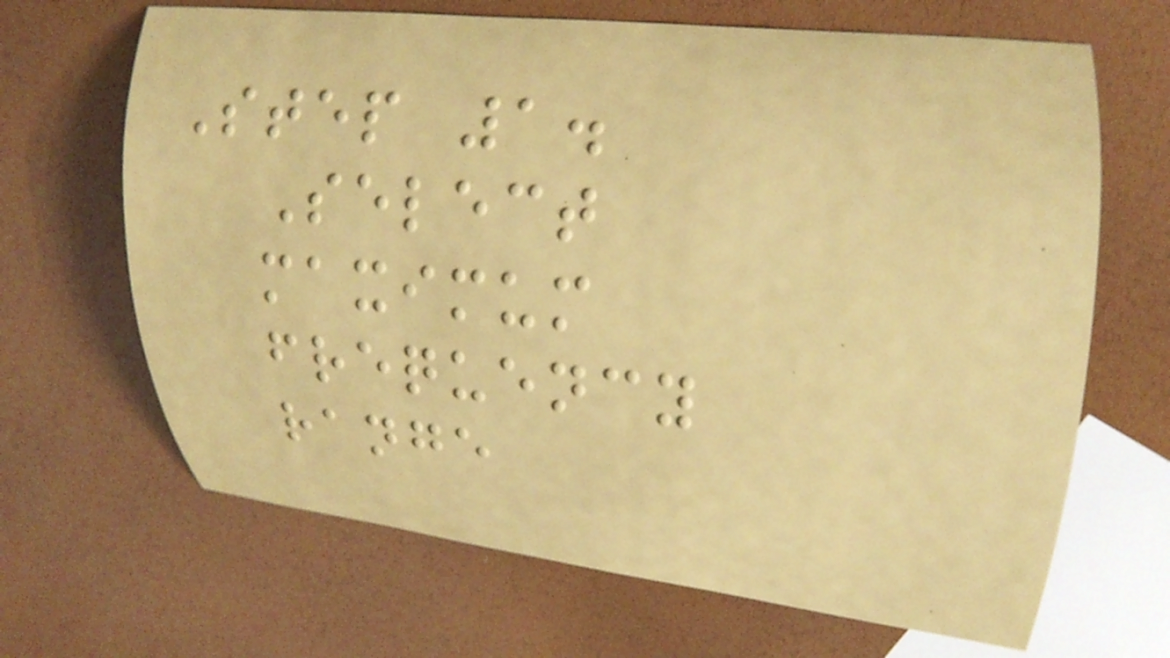Step 1.
Select
maximum
frequency
range
